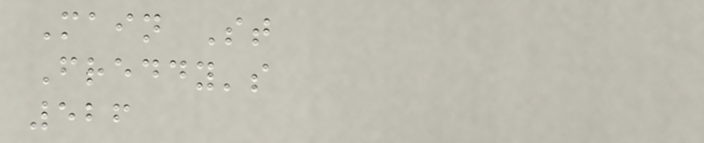Main St
Freddy's
526
